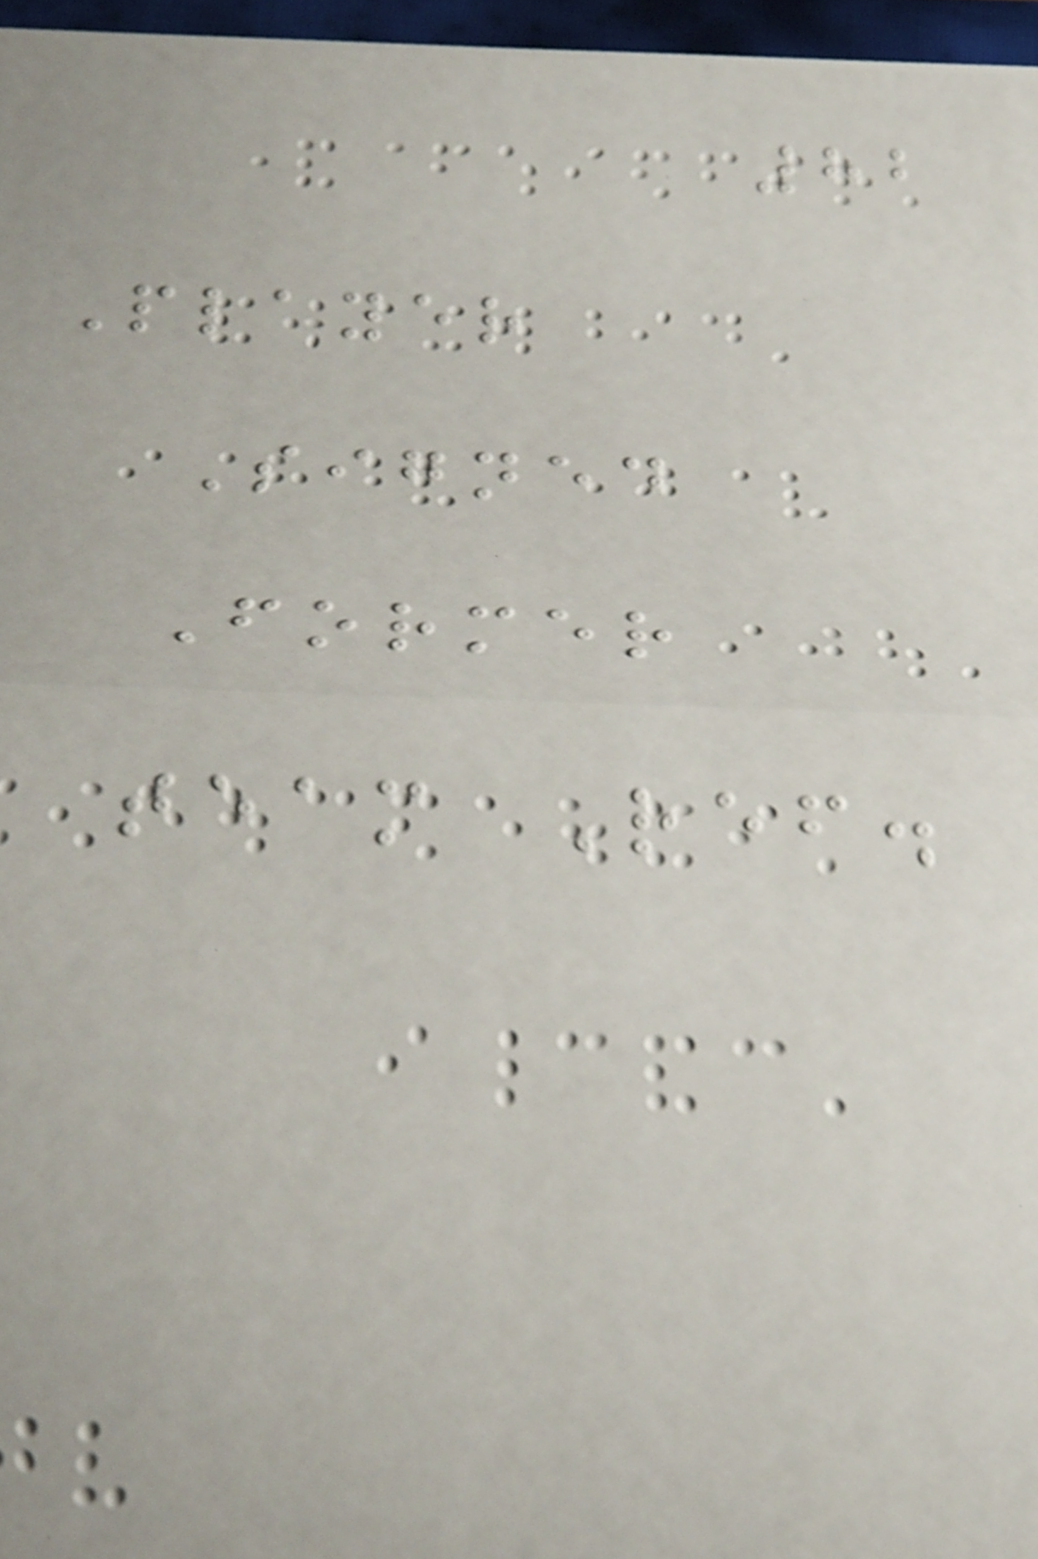82
Player
Signed
Former
team Ref.
